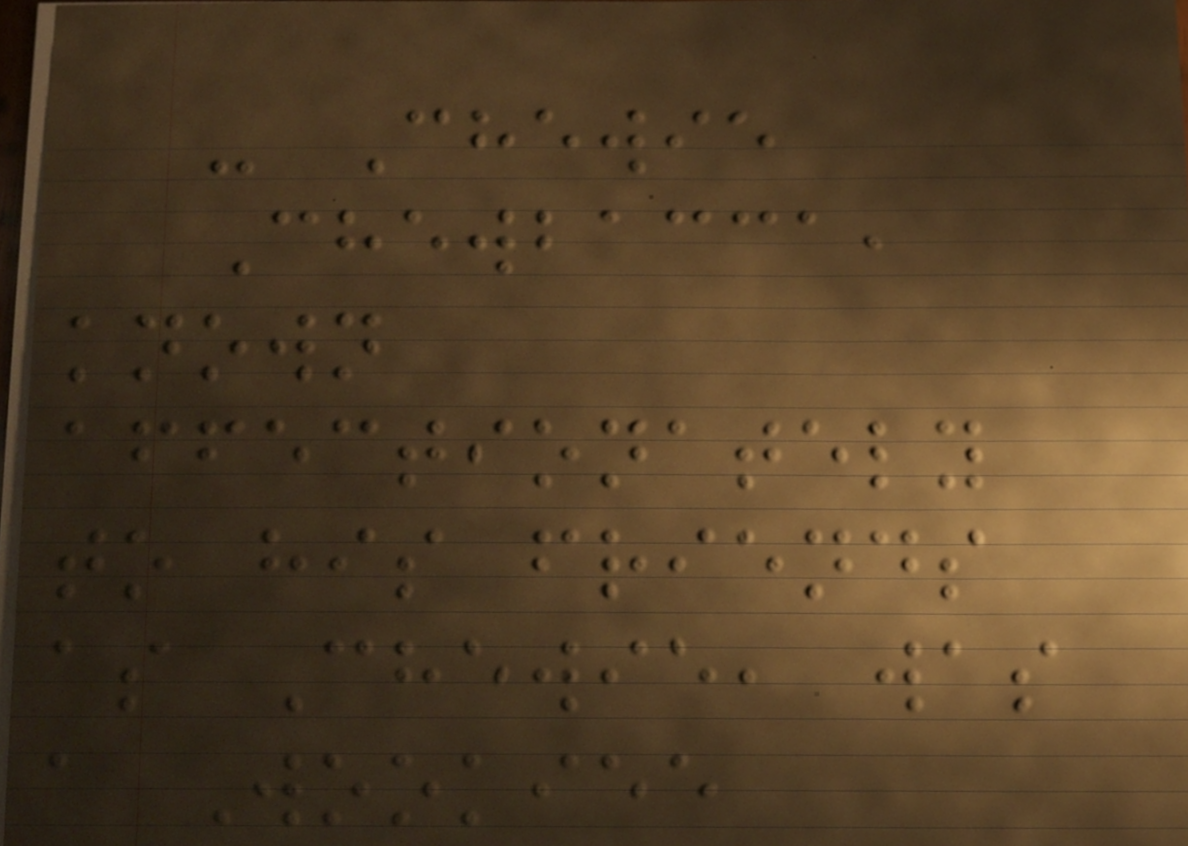- Chewie
Chewbacca,
known
affectionately
to his friends
as Chewie, was
a Wookiee
